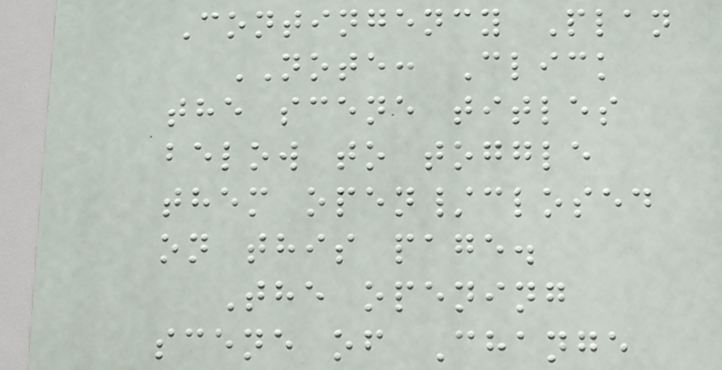Contingency Plan
NOTE: Click
the scene titles
below to toggle
them open/closed
on this page.
The opening
scene of Change
